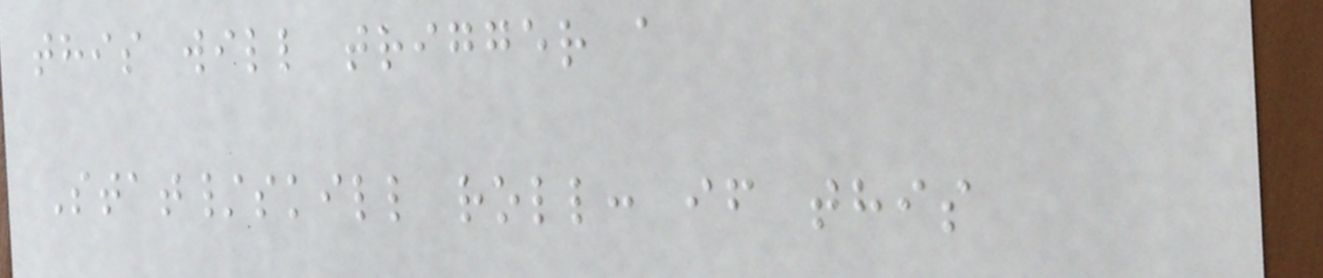this will trigger a
Stat/skill roll: if this
